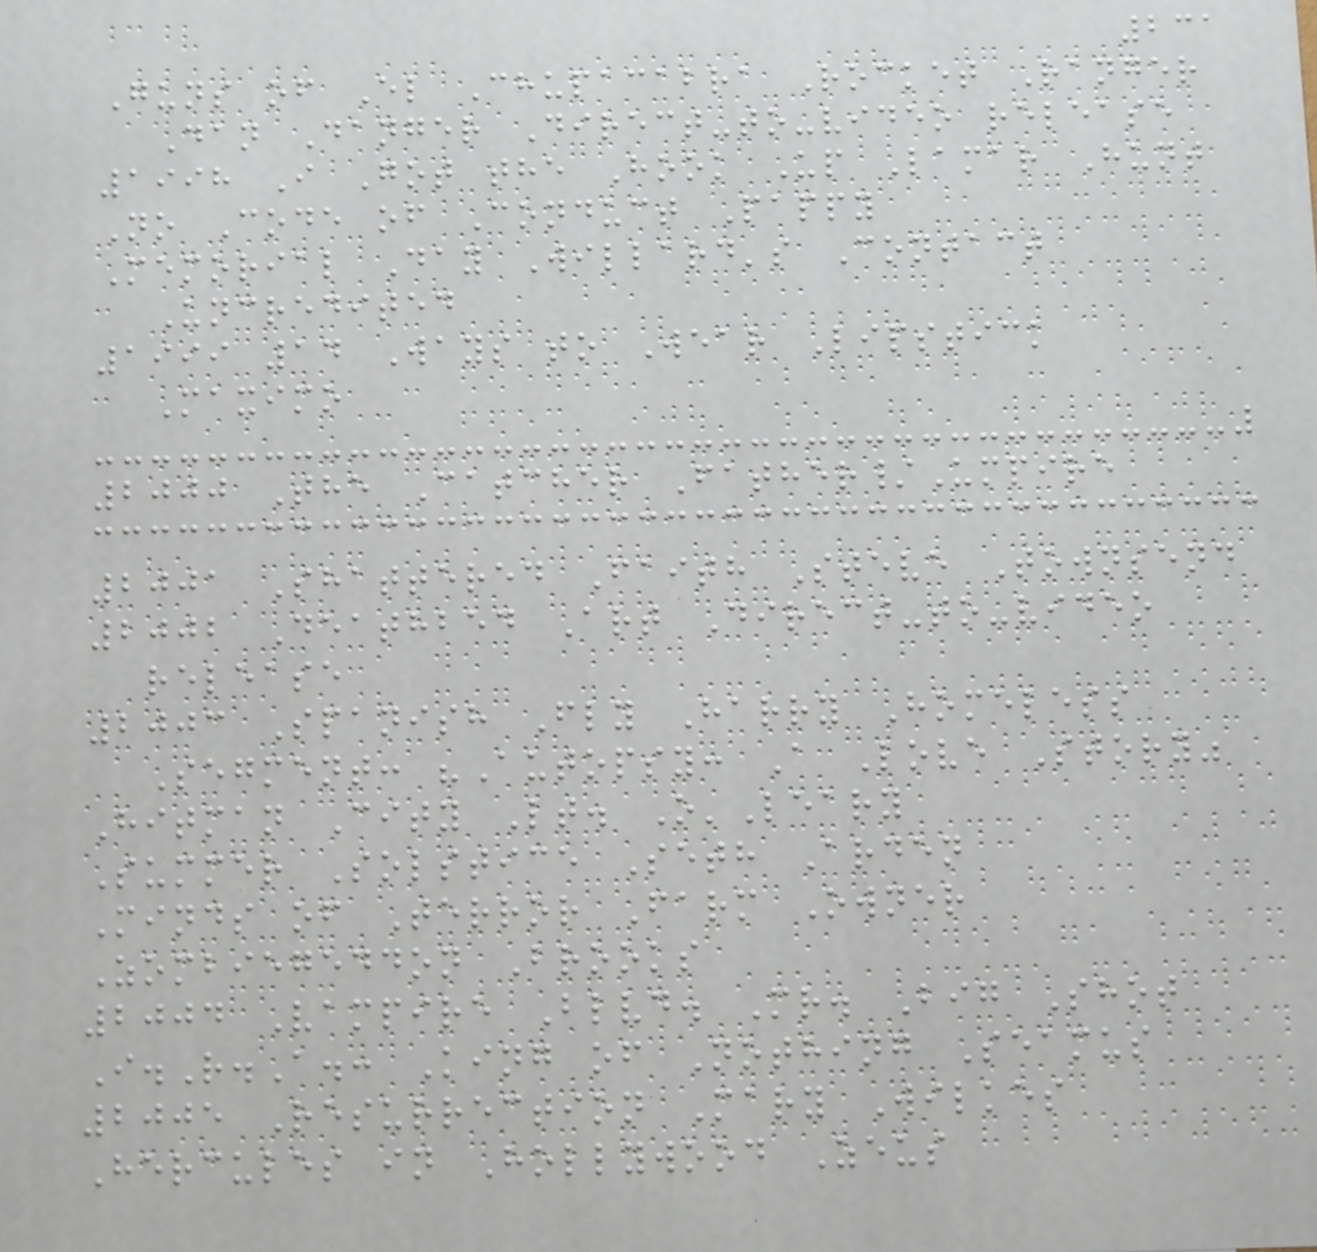231
Guns of El Chupacabra Rocket Ranger
Dan Danger Direct-to-video release
1998 I Got the Hook Up Lamar Hunt
No Code of Conduct Pappy
Memorial Day Willard's Contact
Uncredited
1999 14 Ways to Wear Lipstick
Maximo
2000 The Catcher Father/Umpire
2001 Shattered Faith Steve Townsend
2002 Deathbed Art Direct-to-video
release
2003 Spanish Fly Harry Homeless
Segment: "Autopsy: A Love Story"
Hitman City Lt. O'Leary
Summer Solstice Seth Arden
Minds of Terror Farm Owner
Zombiegeddon Brooks
2004 Vampire Blvd. Mr. Big Shot
I.R.A.: King of Nothing Seamus
2005 Resurrection Mary Wilkes
Hercules in Hollywood Zeus
